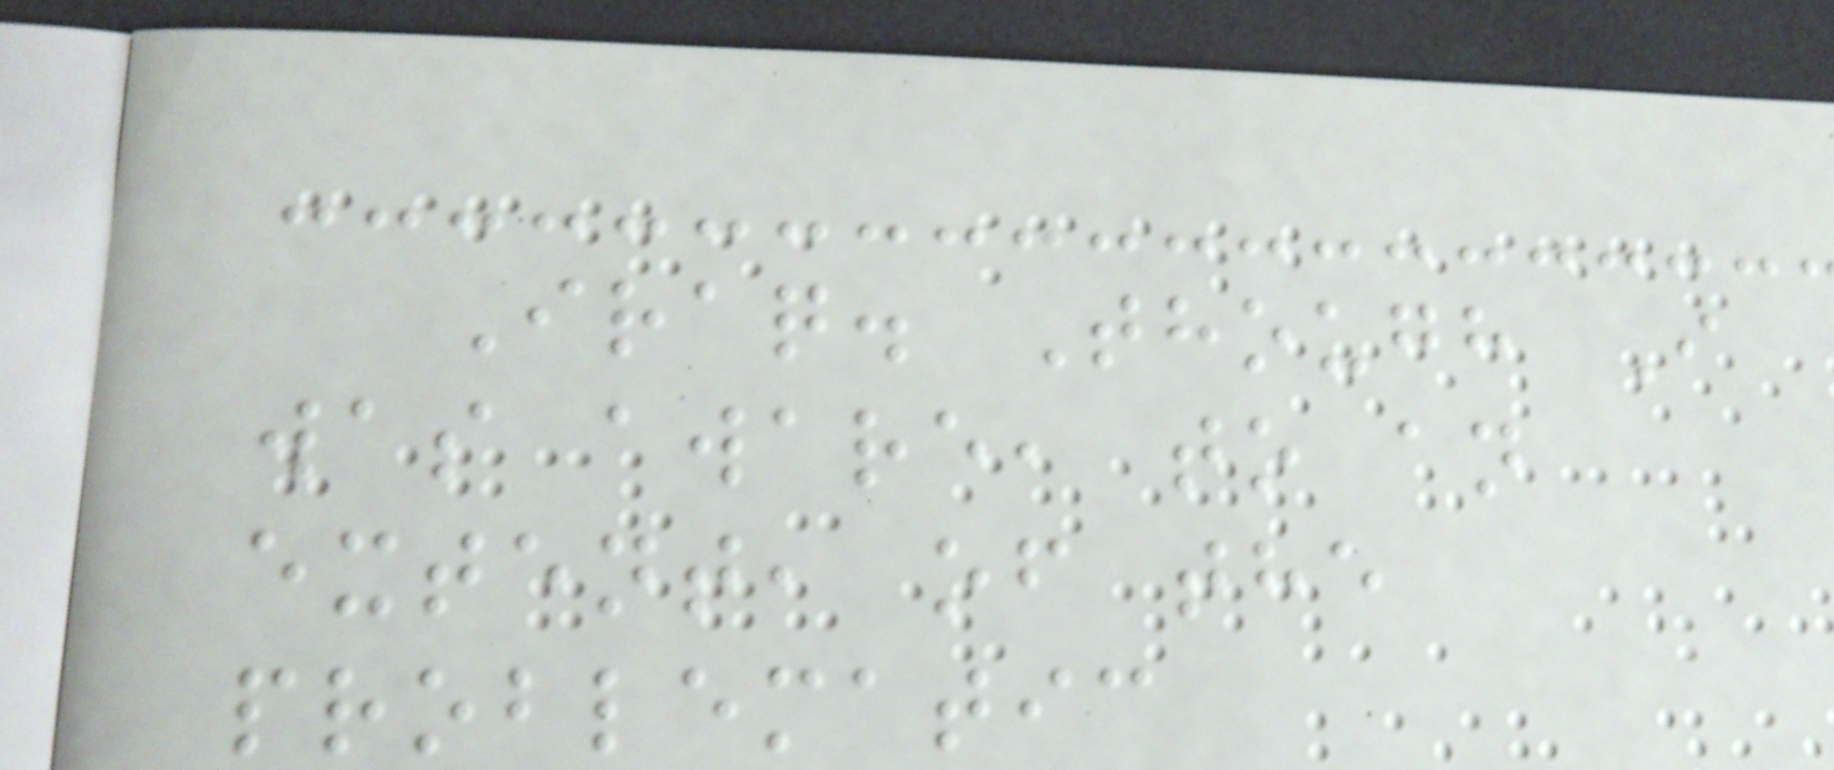Iraq. Though I
was aware, to an
extent, of the
problematic
